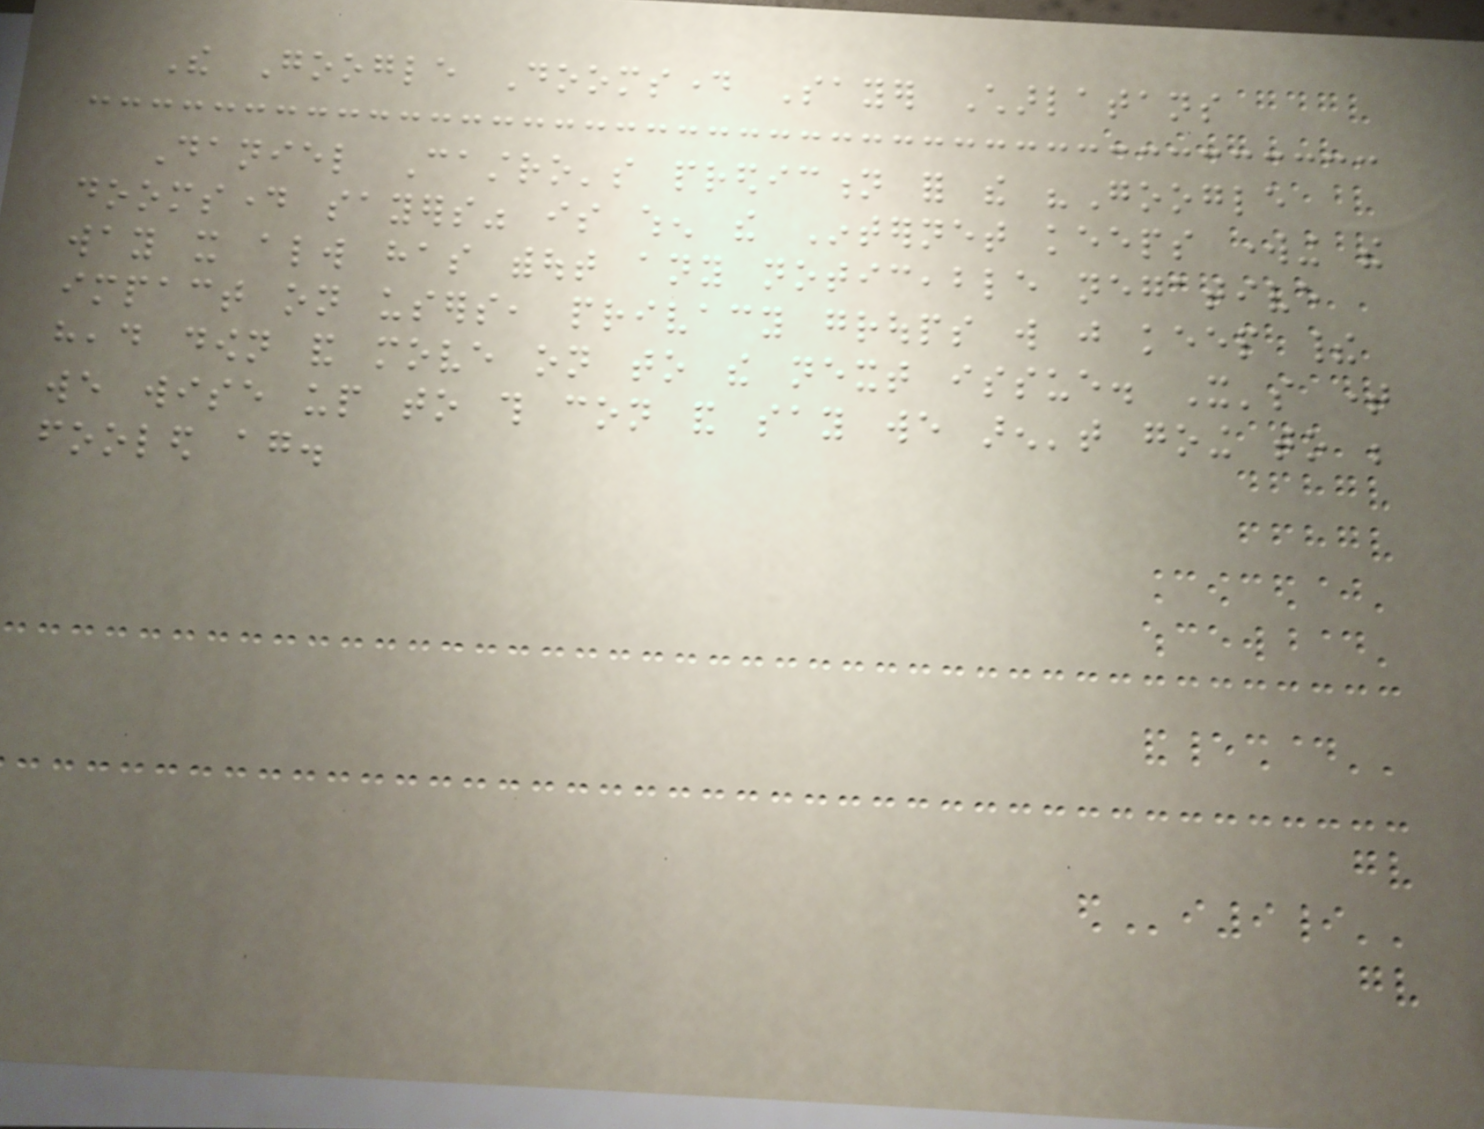The Google Doomsday Sayer Charlatans
Daniel Castro's prediction for the "Google
doomsday sayers" is when the Internet keeps working the
way it always has without any noticeable negative
impact on users, privacy groups will just keep their
head down and move on to the next issue. It's time
we wise up to this con and say we aren't going to be
fooled again.
